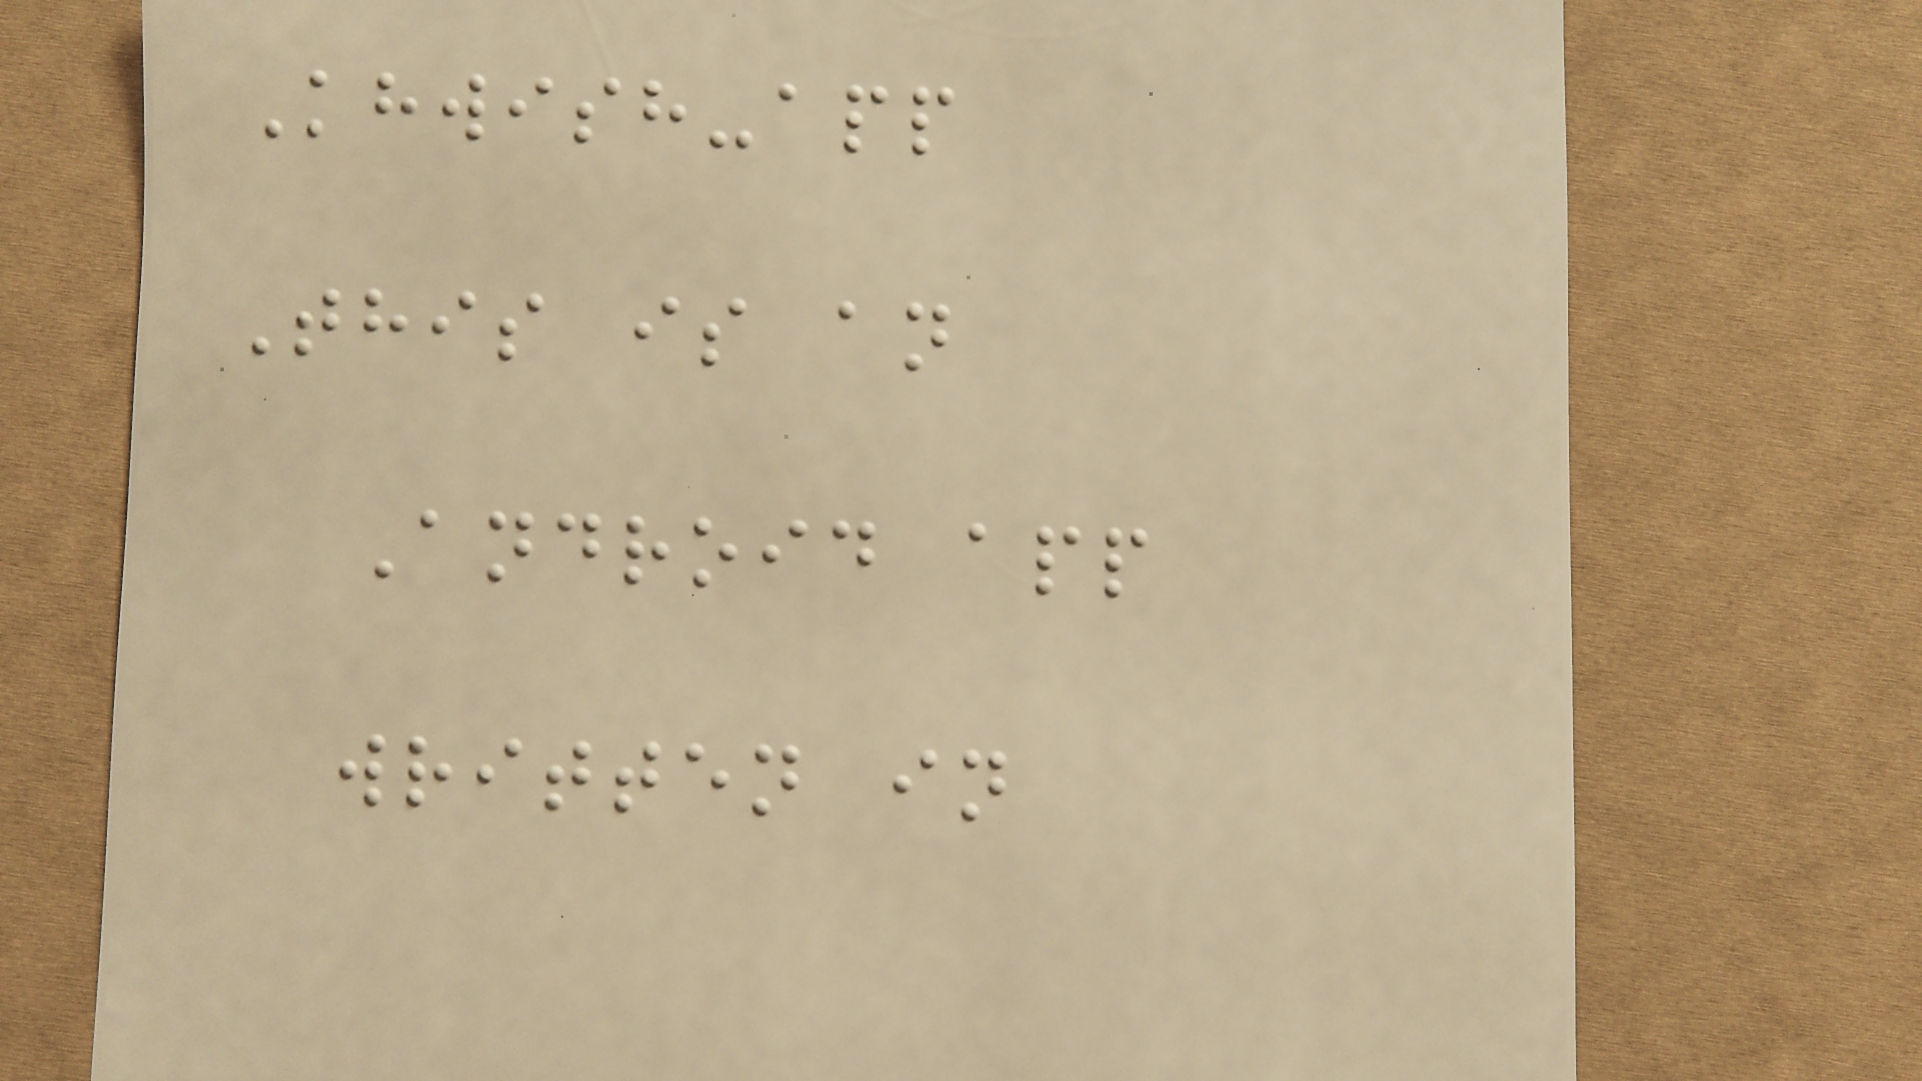Khwish-app
This is an
Android app
written in
